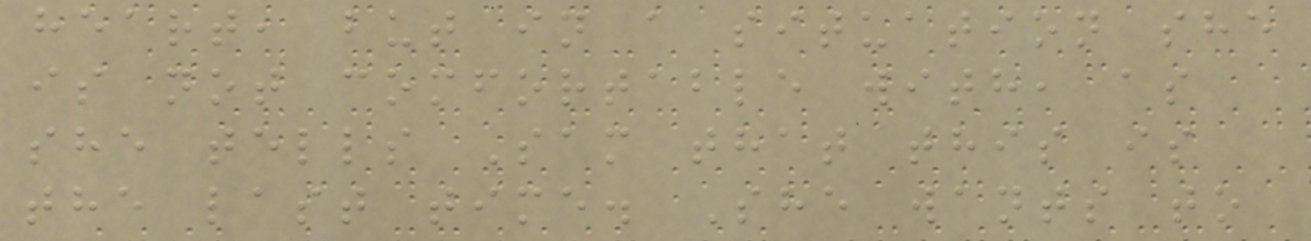heart, but in a situation she
is not comfortable with, as
she tells Sam that this is
the last time. She wants to
